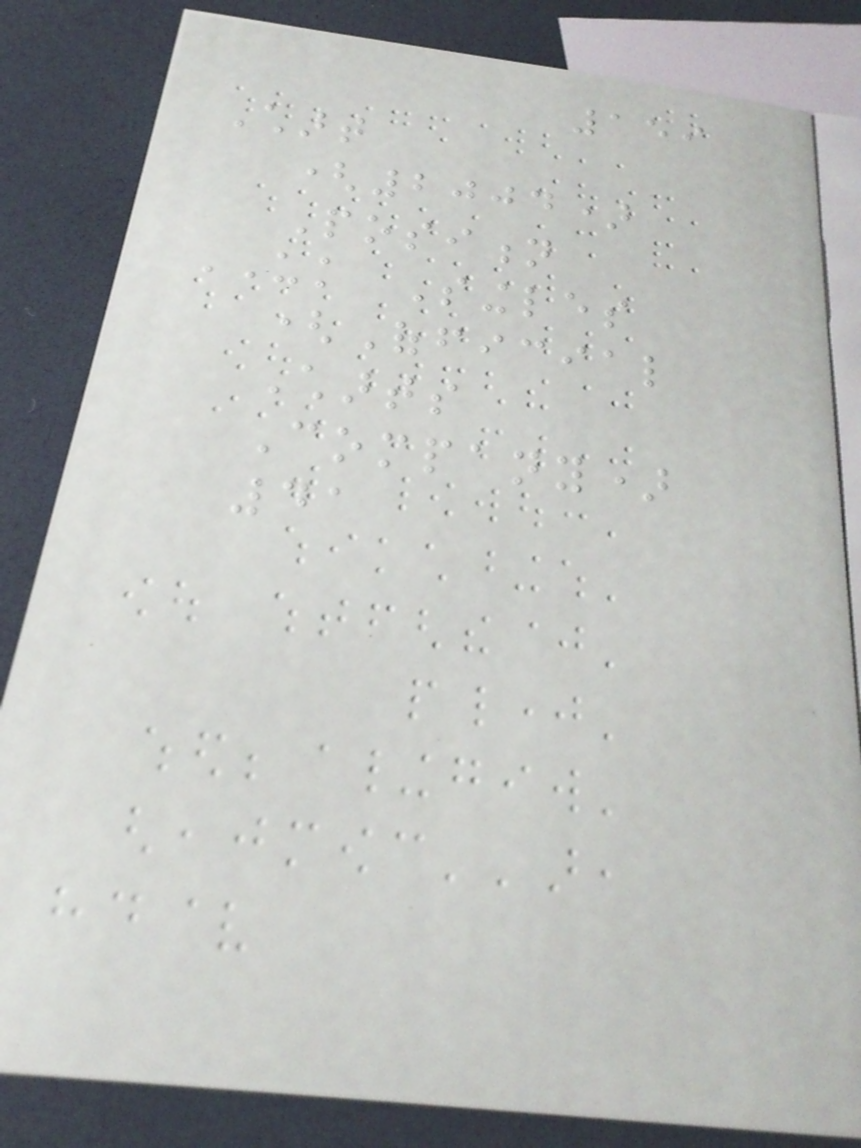159
Chart
(2004)
Position
UK Singles
(Official
Charts
Company)
41
